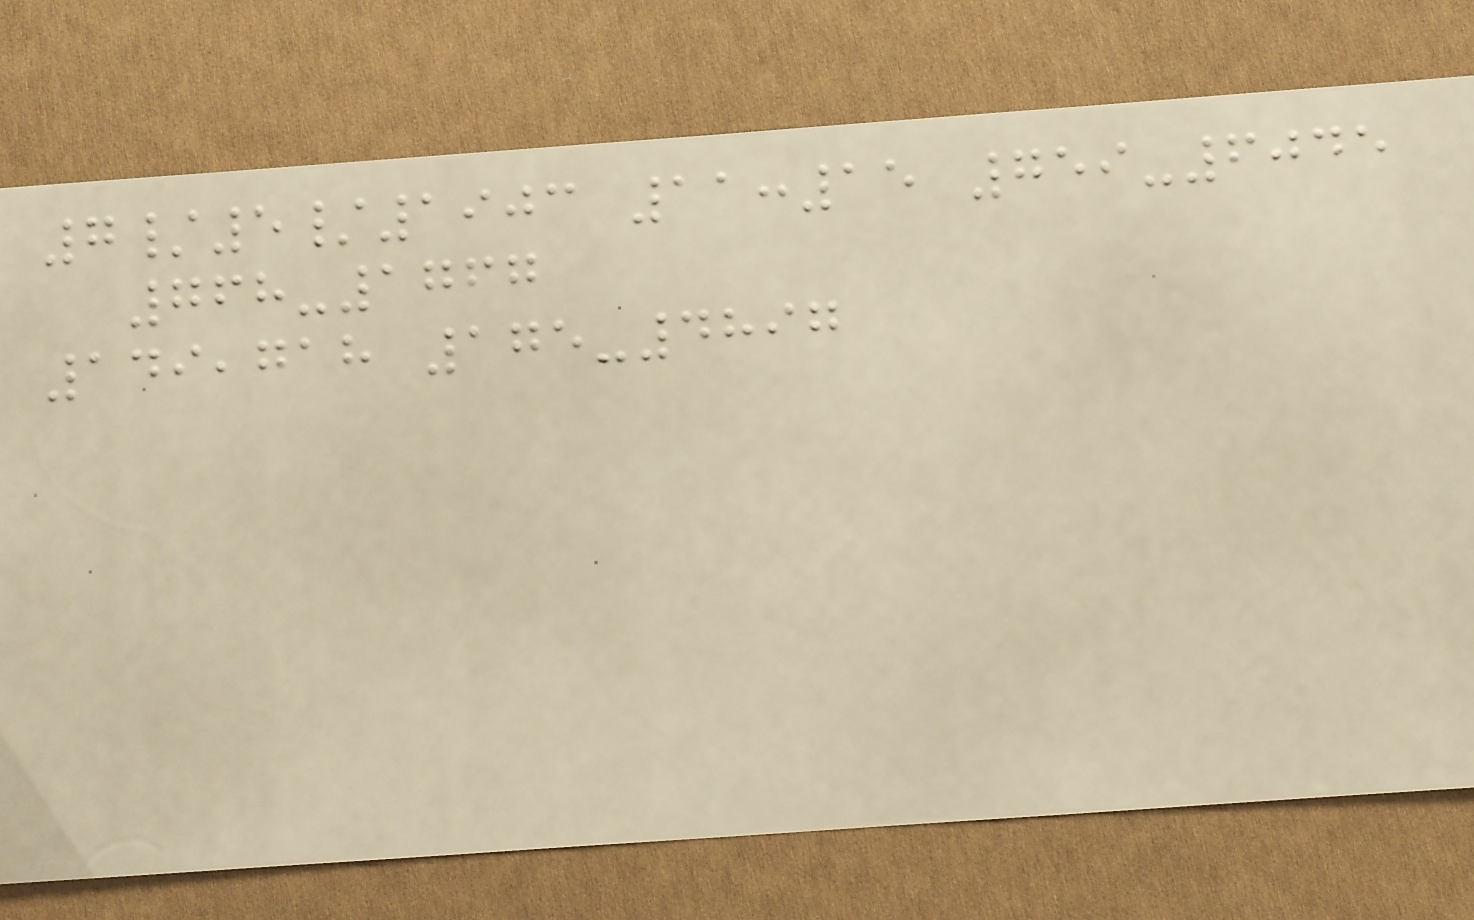7/5/1903 11:15 759-6045
768-1767
149,718 175-4897
